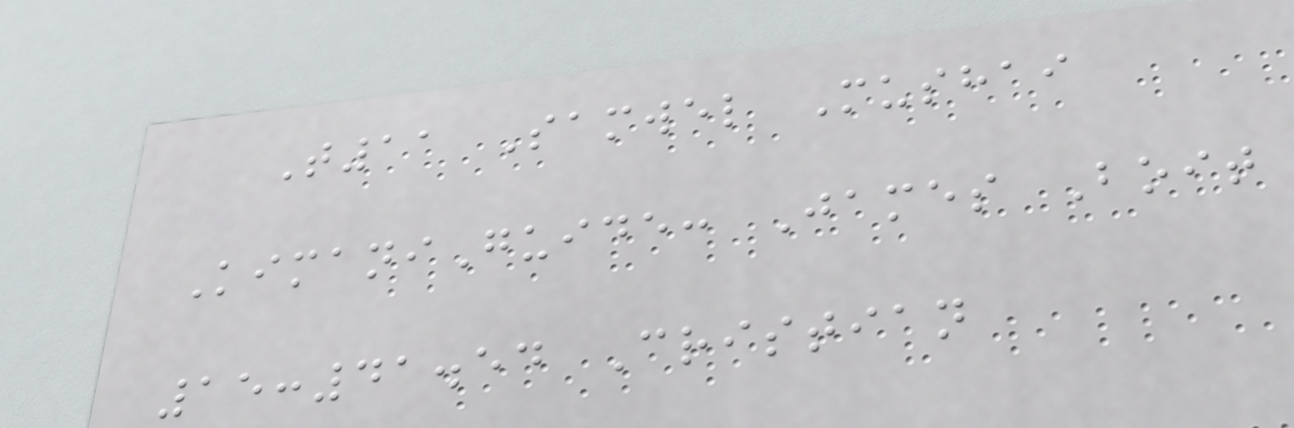T11 Samwel Mushai
KimaniGuide: James Boit
15:41.54 Cristian
